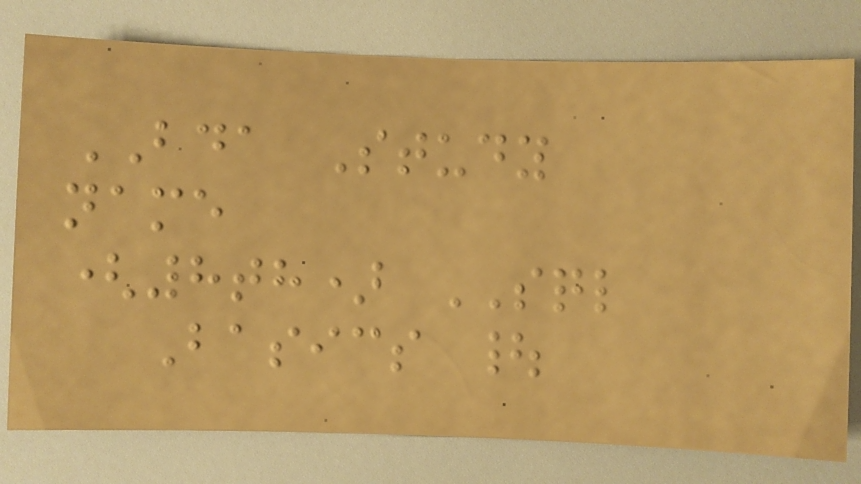BDA Study
name
(8th) SQL
Basics |
